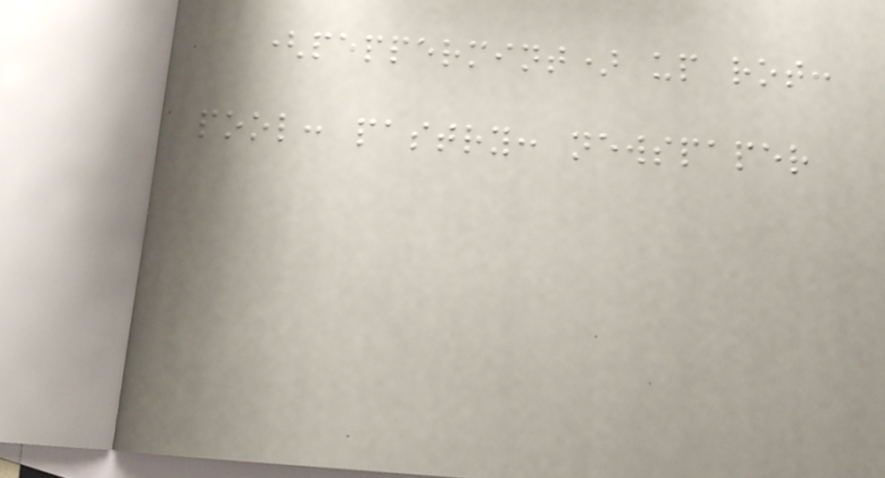(peppermint) up rot:
pool: pastry: newspaper
